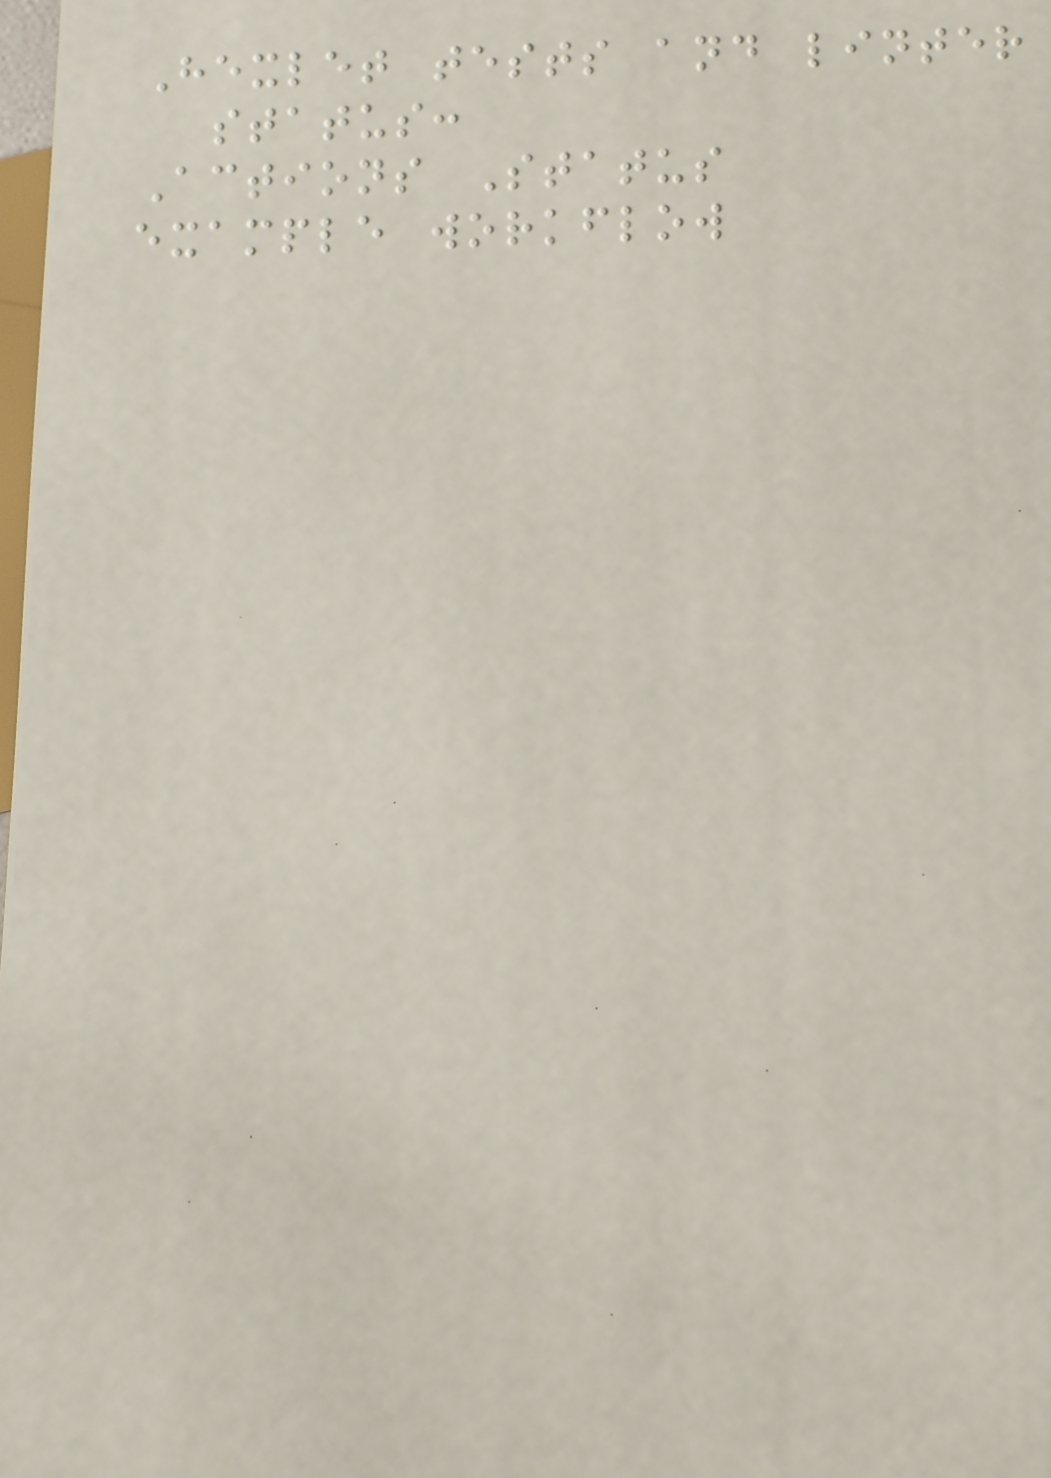Hexlet tests and linter
status:
Actions Status
example workflow
